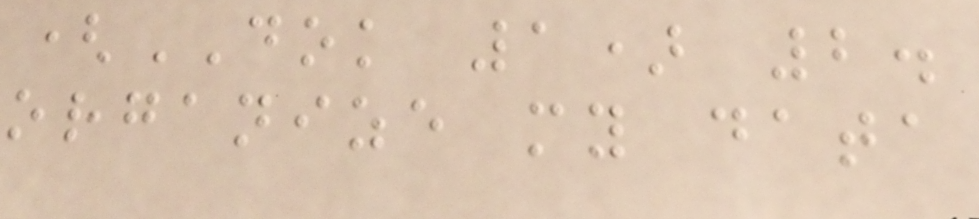(DOK 1) 2.
organize my data
